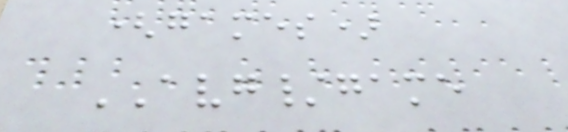(games)
AVG/game
